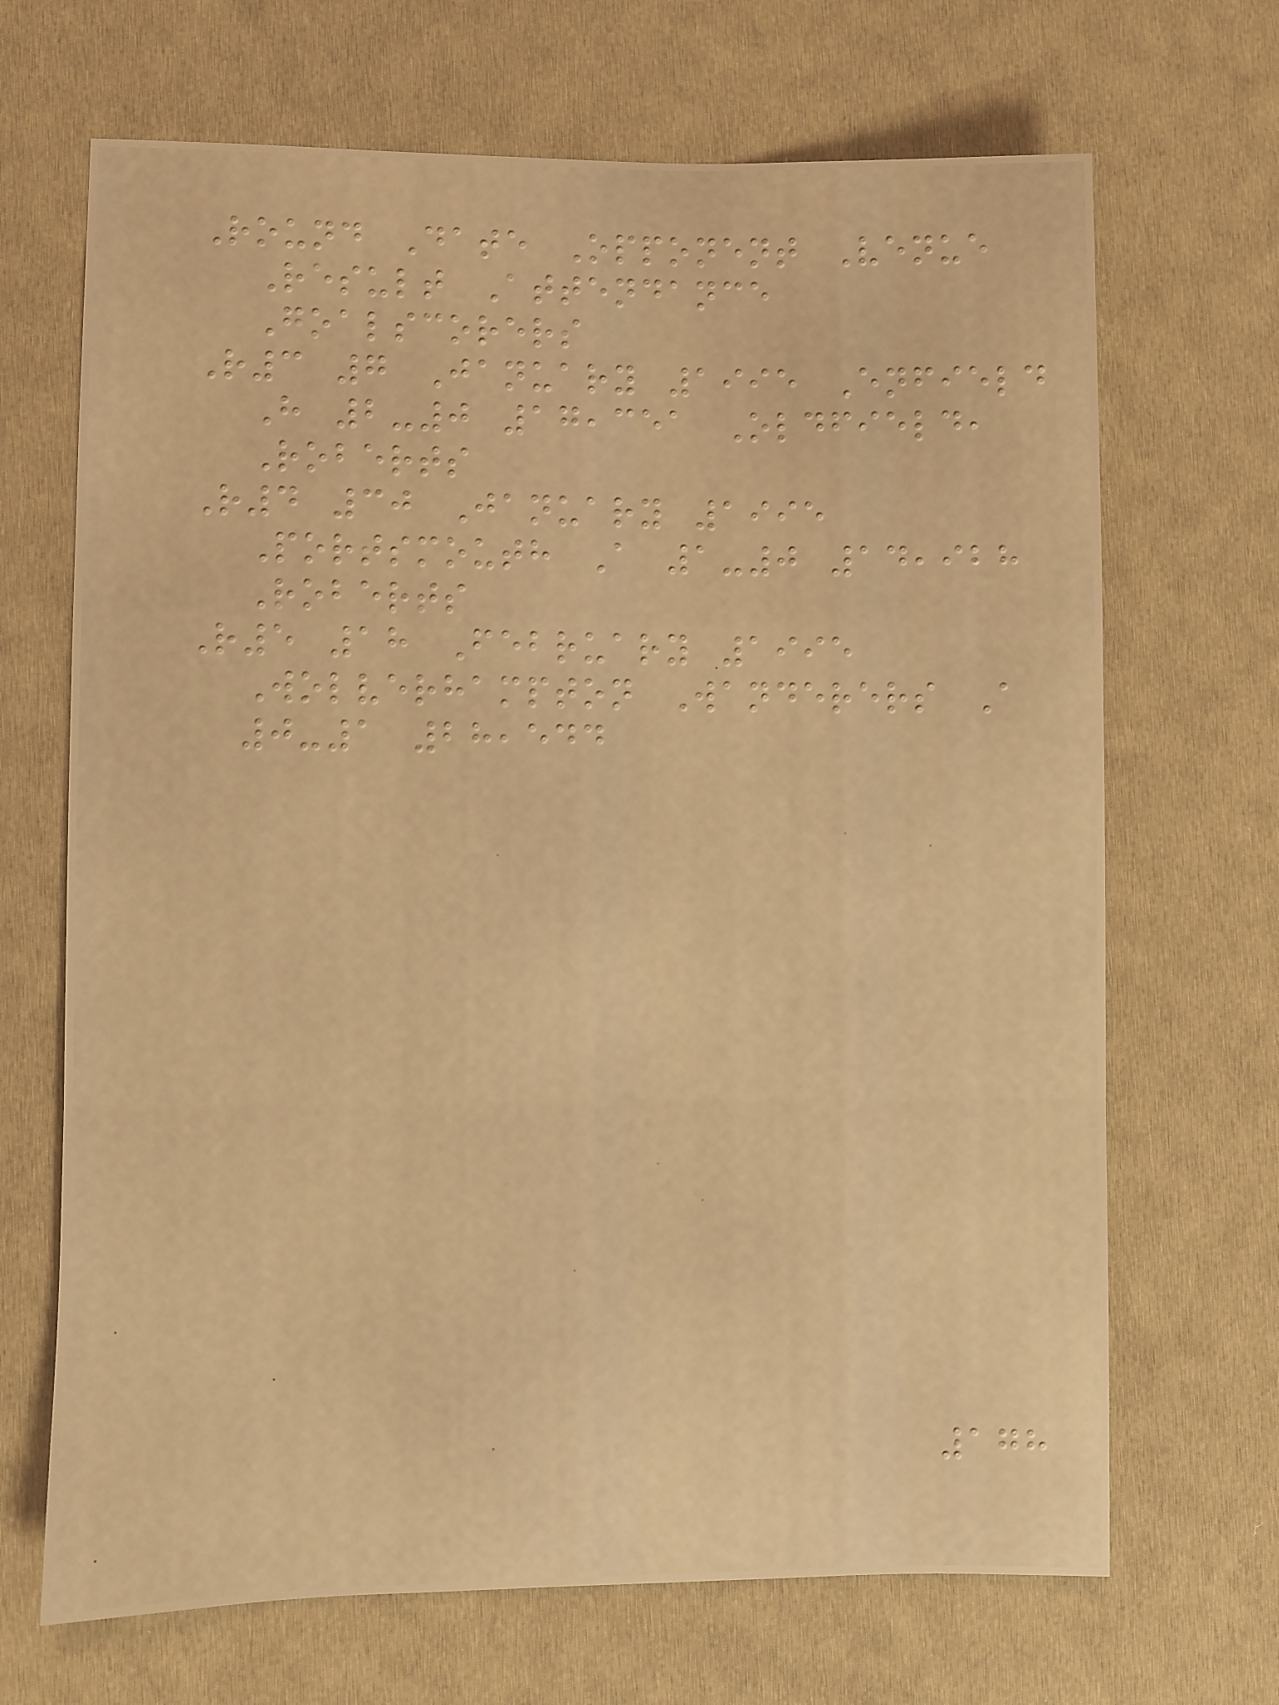Round Date Opponent Venue
Result Attendance
Goalscorers
R3 7 January 1995 Enfield
H 2-0 17,351 Oldfield,
Roberts
R4 30 January 1995
Portsmouth A 1-0 14,928
Roberts
R5 18 February 1995
Wolverhampton Wanderers A
0-1 28,544
178
